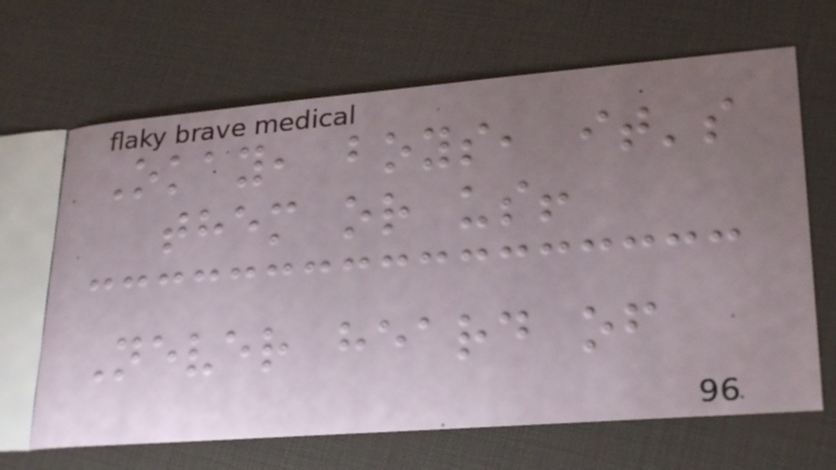Okay, boys, it's
them or us!
Never heard of
